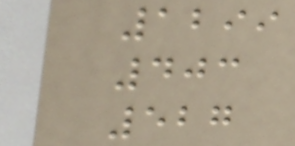1299
403
527
